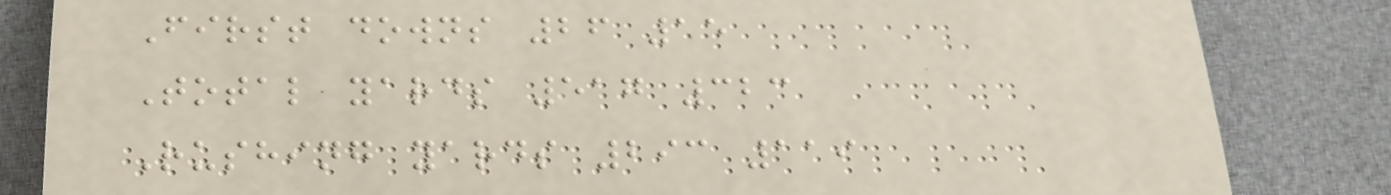First downs 26 15
Total yards 517 323
Rushing yards 293 119
